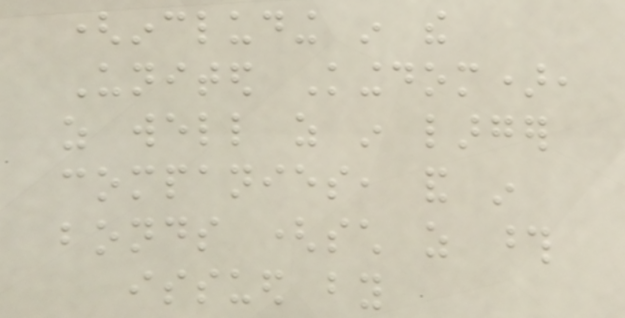(including in the
United Kingdom),
as well as in larger
companies, and in
bonds (such as those
issued by
